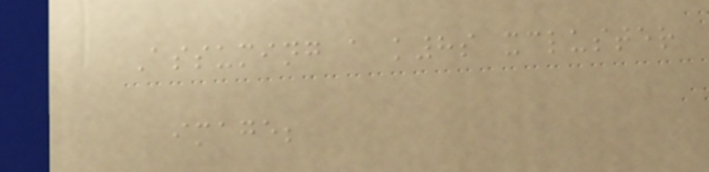Assuming a k8s xcluster
image;
